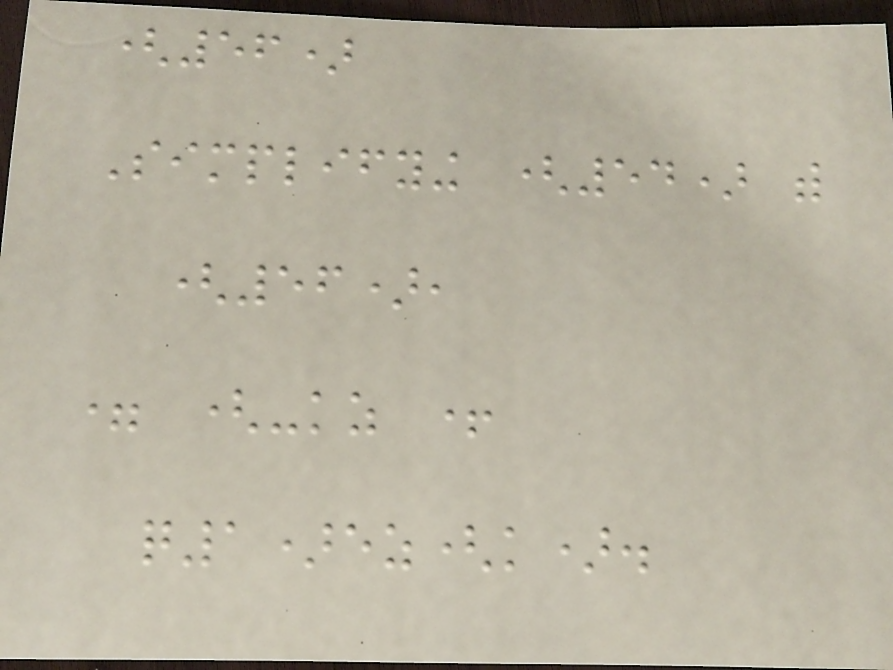(56)
Simplifying (54) with
(56),
= (-kz +
q1)ez(k).
